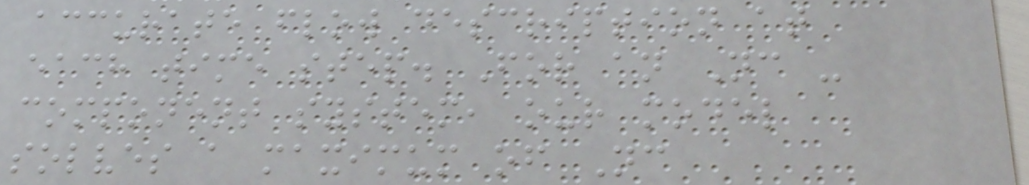accurate flow description at
each time step. For an Nc -
component system, our model
solves a maximum of Nc
